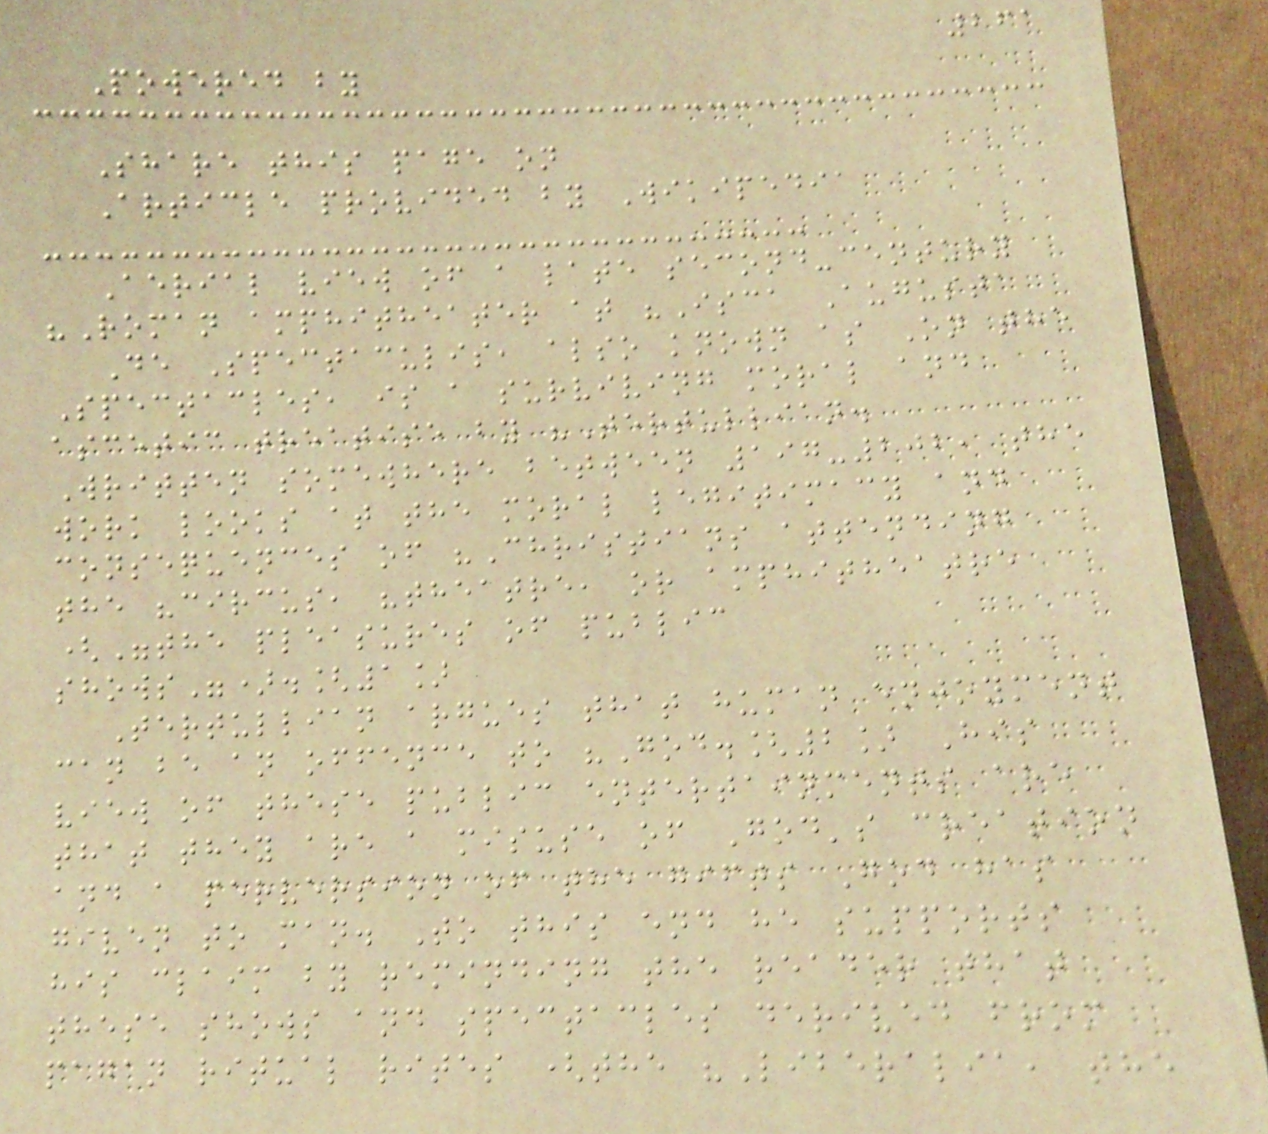261
Powered by
Share this page on
Article provided by Wikipedia
Aerial view of a late second-century
"Roman amphitheater at "Isca Augusta
De Spectaculis, also known as On the
Spectacles, is a surviving moral and
ascetic treatise by "Tertullian.
Written somewhere between 197-202, the
work looks at the moral legitimacy and
consequences of "Christians attending
the "circus, "theatre, or amphitheatre
("the pleasures of public
shows").[1]
Tertullian argues that human enjoyment
can be an offence to "God.[2] His
view of these public entertainments are
that they are a misuse of God's creation
and a perversion of the gifts God has
given to man. To this end he supports
his claim by reminding the reader that
these shows and spectacles derived from
pagan ritual rites (the "Liberalia, the
